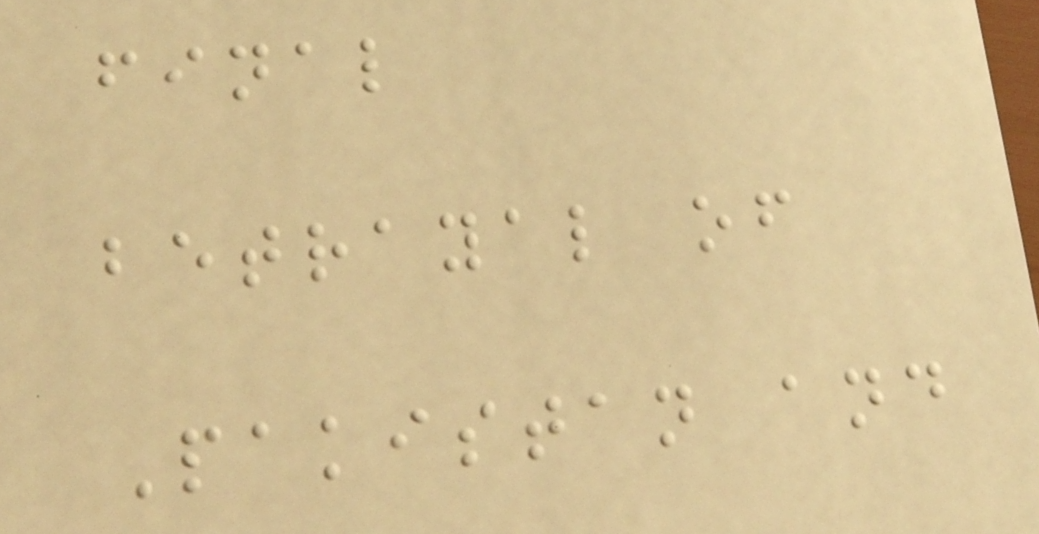final
betrayal of
Pakistan and
